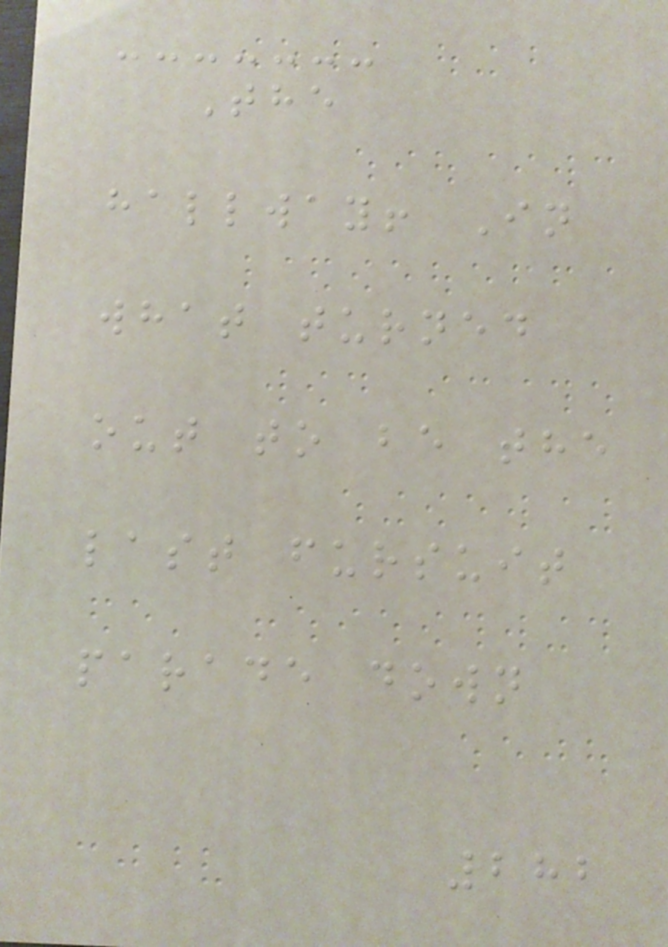The
hallway! In
what turned
out to be the
last fursuit
parade down
282
